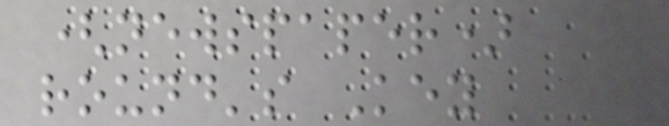(newspaper)
round's Key
